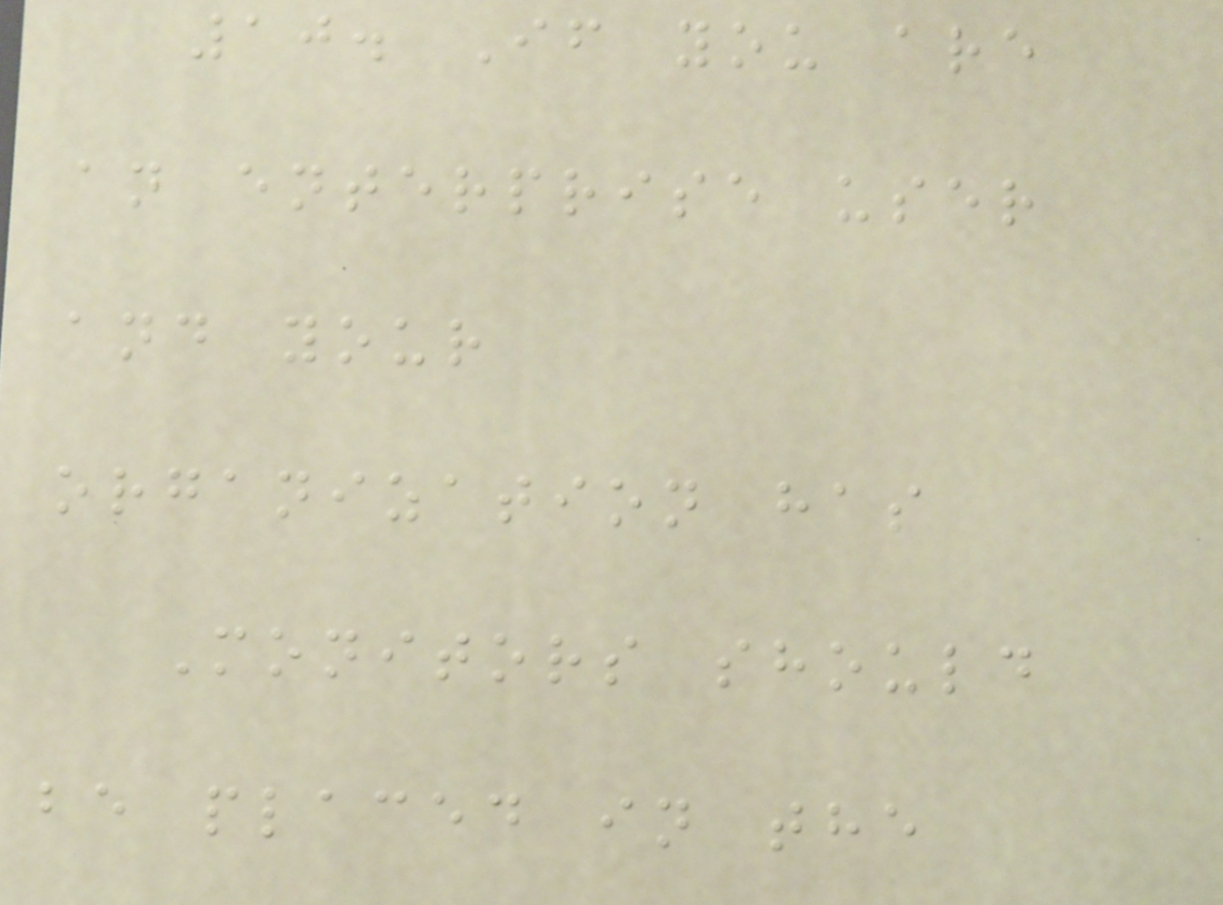10. If you are
an enterprise user
and your
organization has
Monitors should
be placed in the
